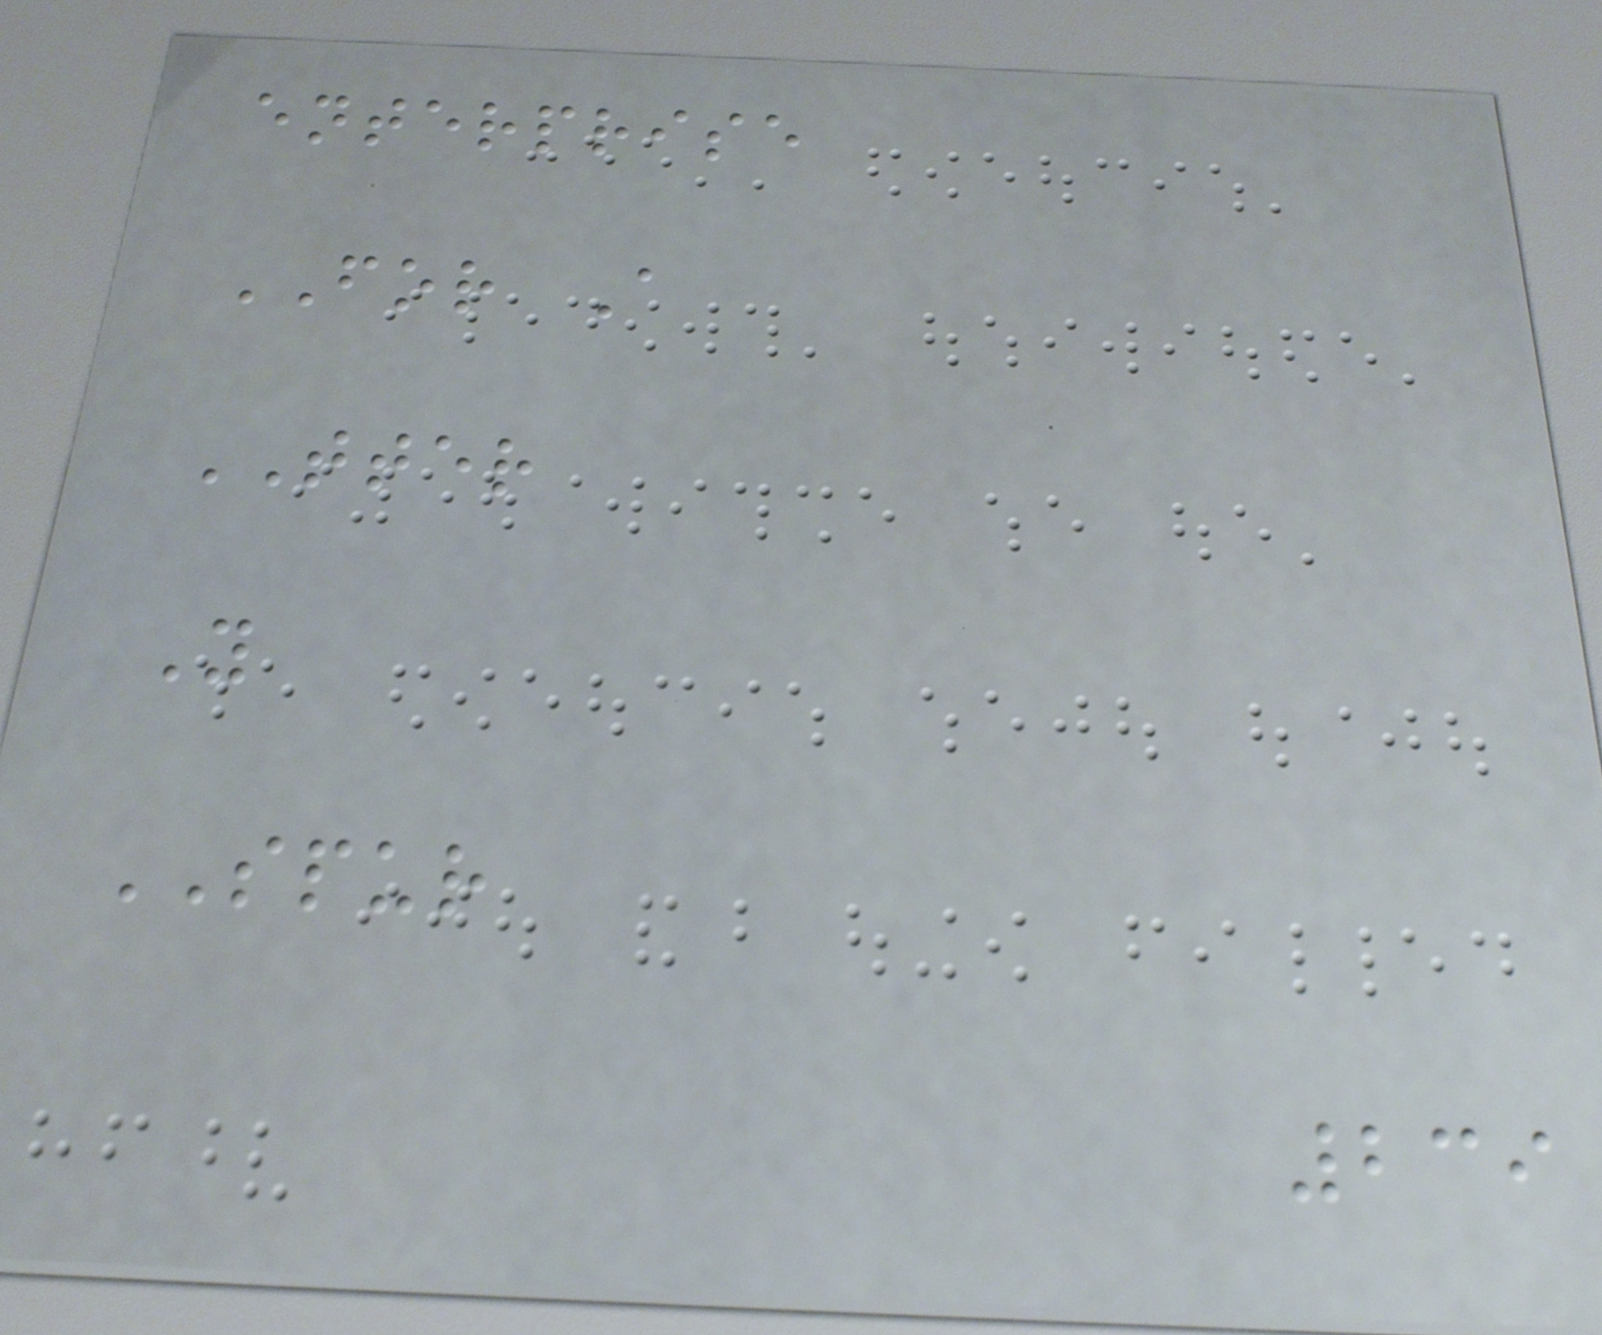enterprise
FOR A
TTER
Y
SPUR
239
